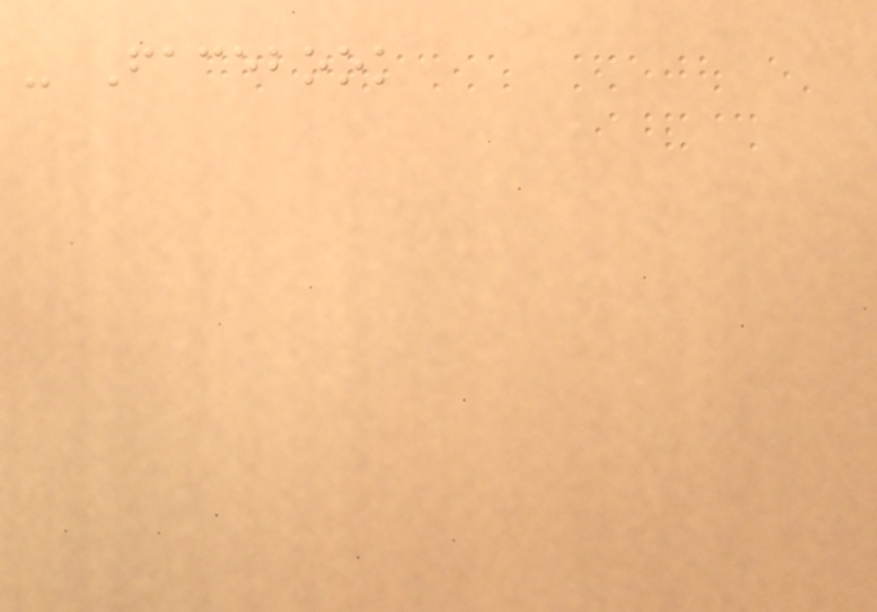- Facebook
